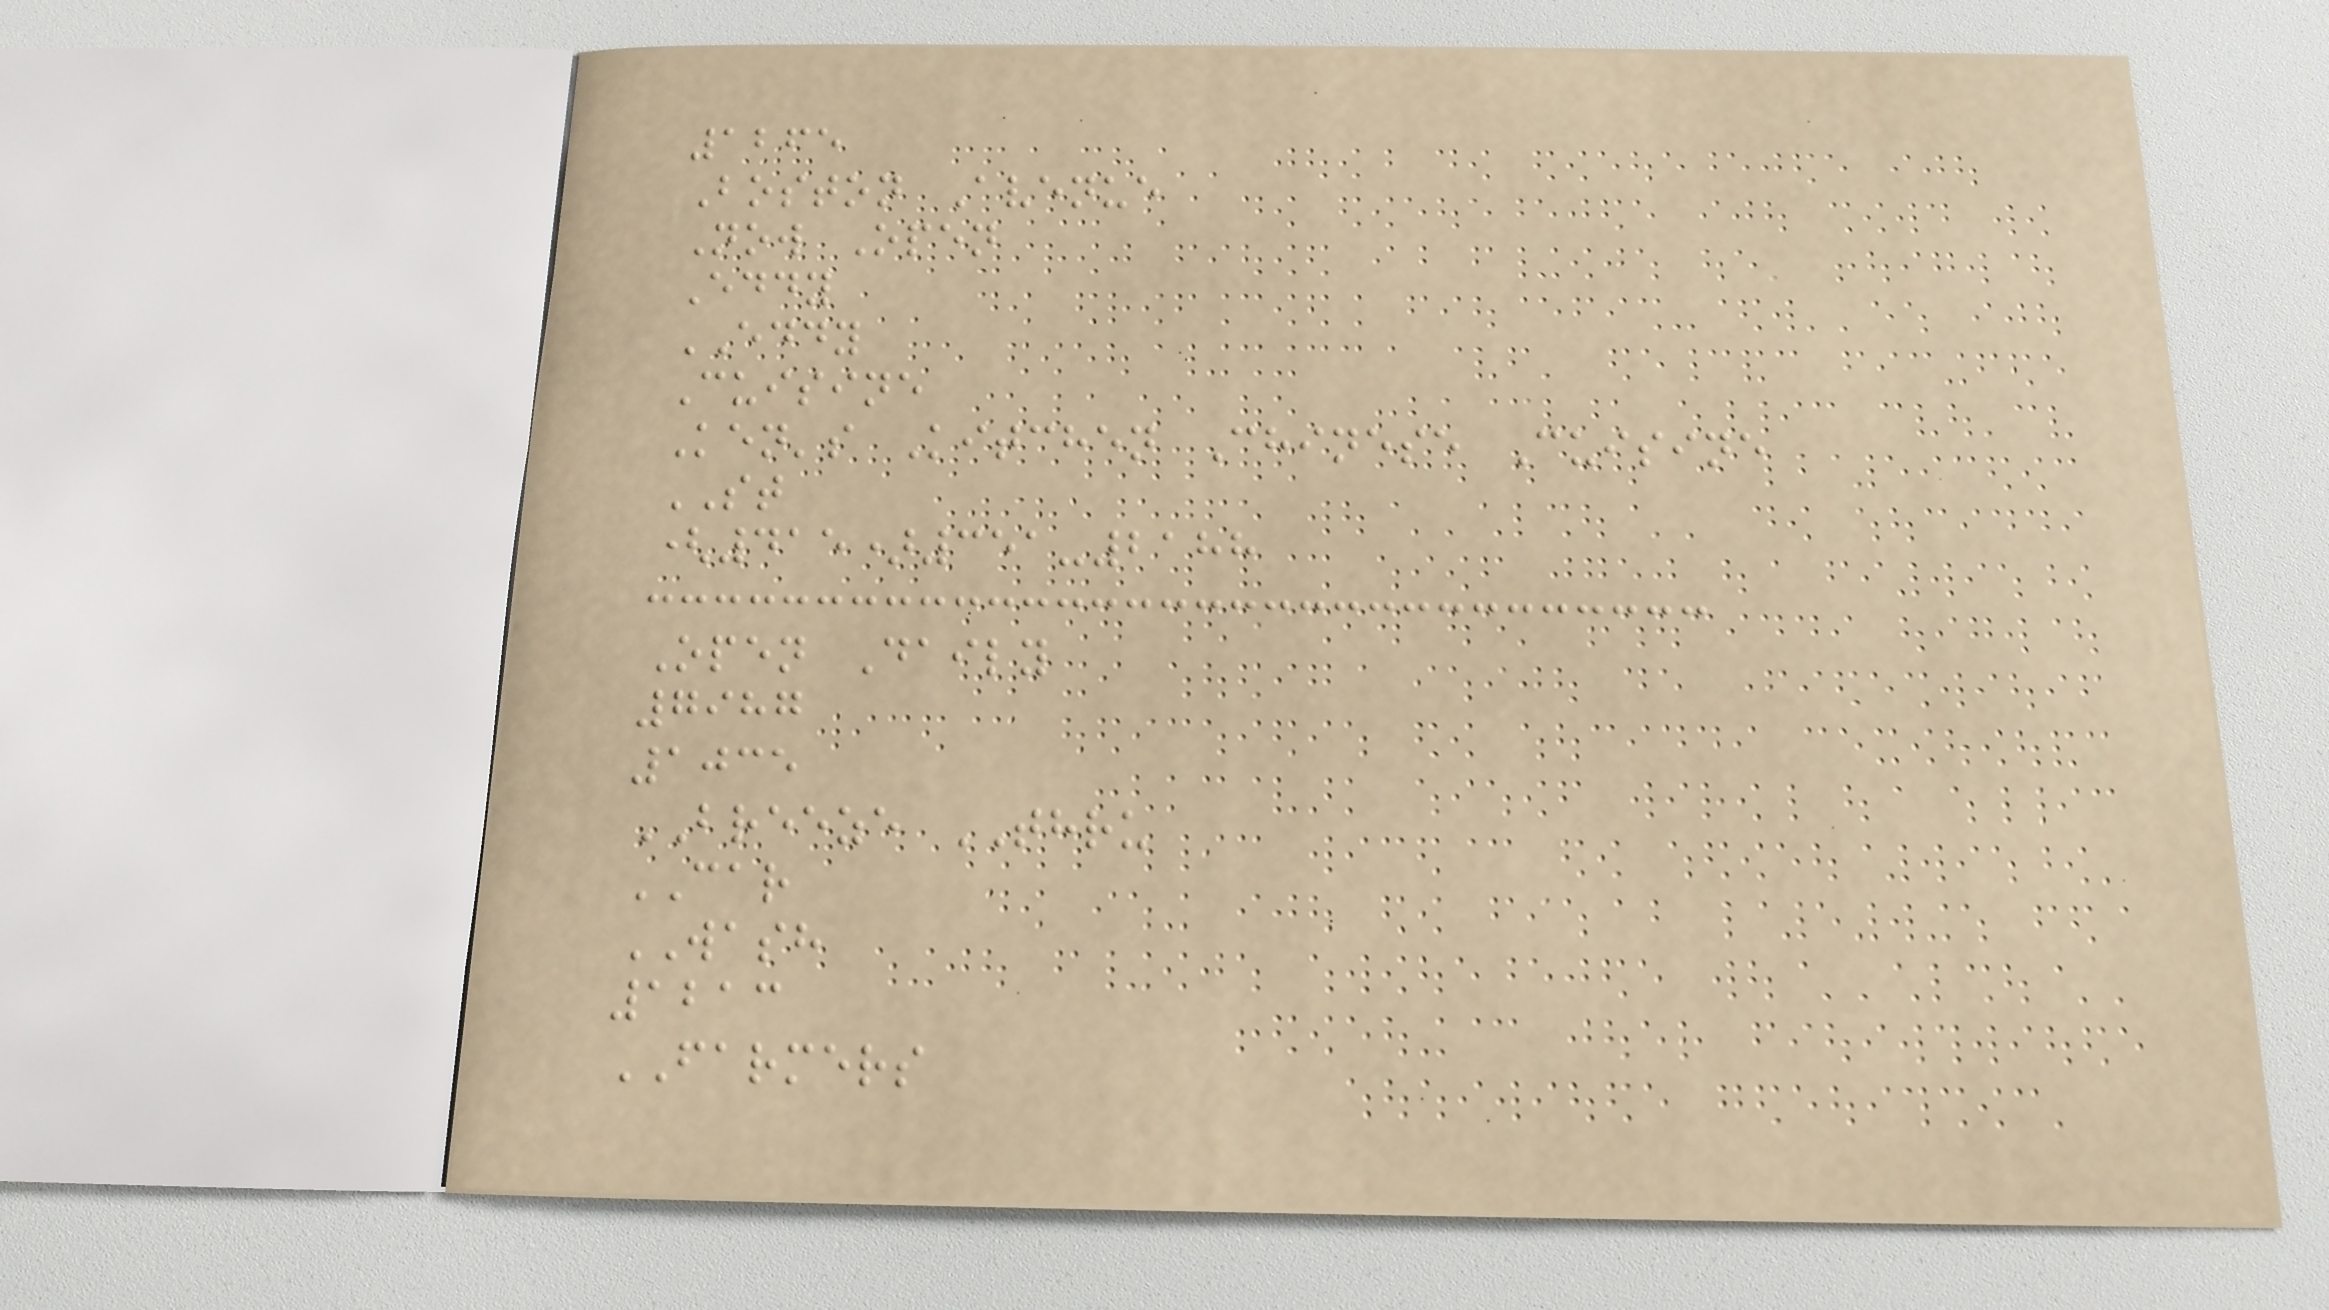1265
Boston Avenue
Now Open
Eddy
EDDY
Cuisine
Ken's Kitchen Chinese Cuisine
ST
(415)351-2188
Open Daily
7987
1035
BREEZE THRU
CAR
WASH
1213
FARMERS
